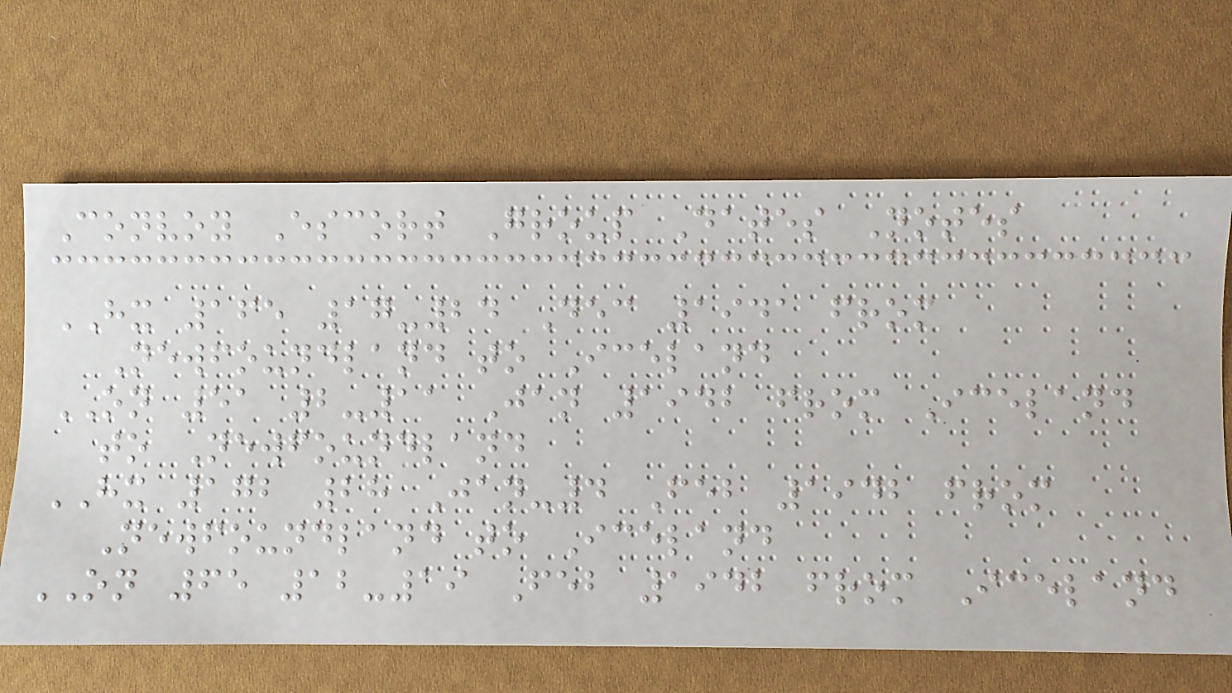Convoy Escort Group Dates Notes
HX 165 17-24 Dec 1941 from
Newfoundland to Iceland
ON 51 2-11 Jan 1942 from Iceland
to Newfoundland
HX 172 28 Jan-4 Feb 1942 from
Newfoundland to Iceland
ON 65 12-19 Feb 1942 from Iceland
